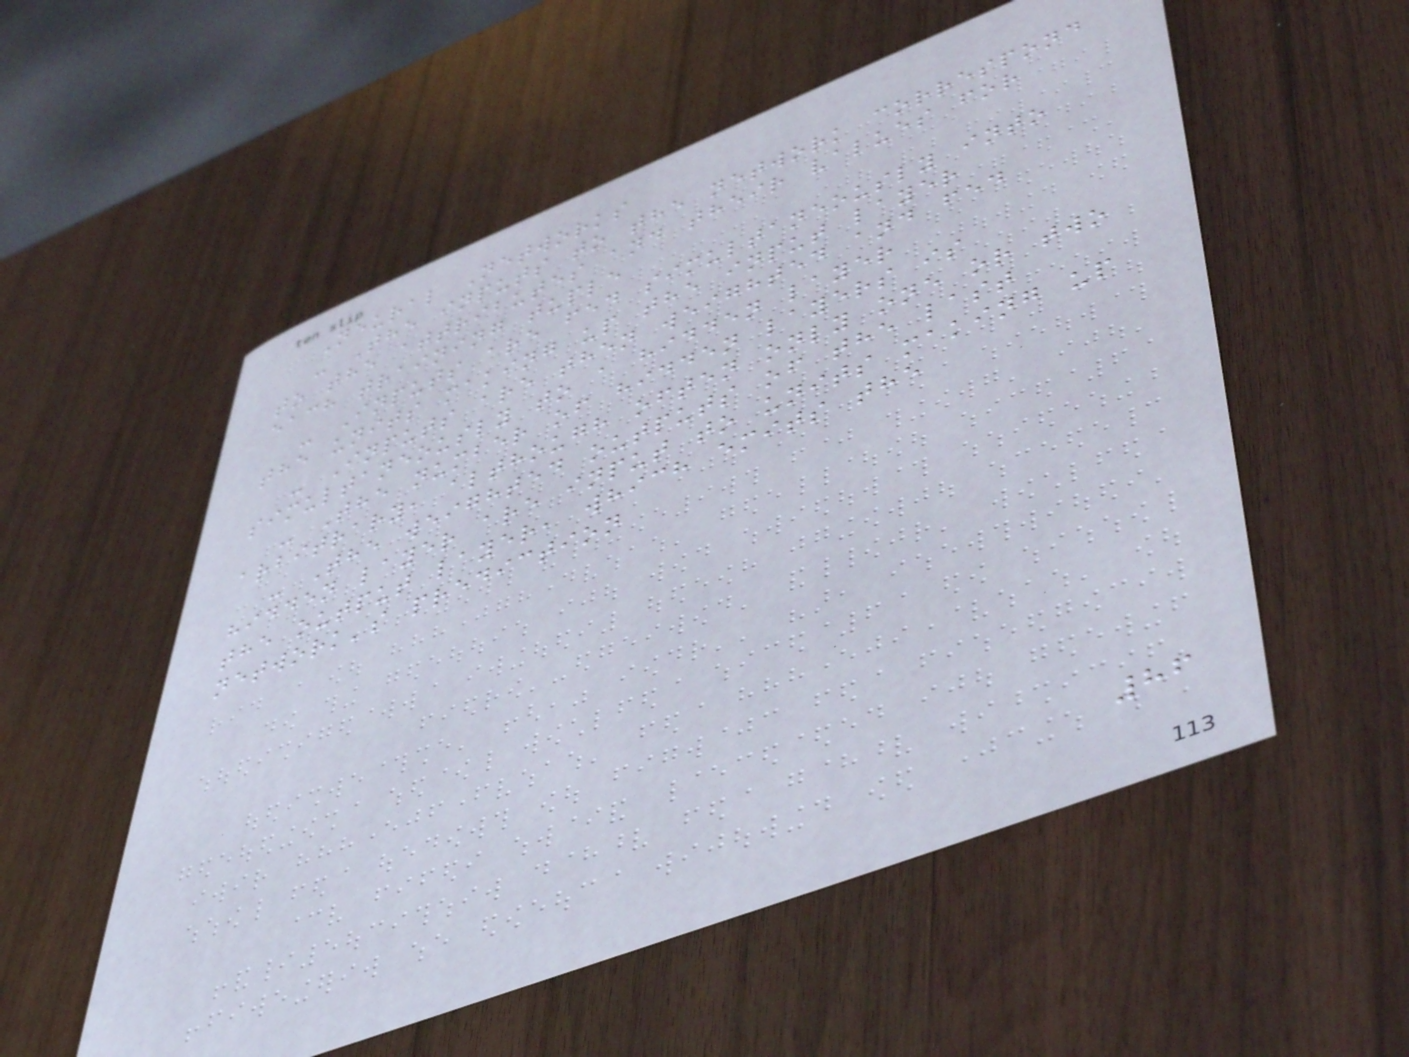Neural Networks
- The inputs to the network correspond
to the attributes and their values for
each training tuple
- Inputs are fed simultaneously into
the units making up the input layer
- Inputs are then weighted and fed
simultaneously to a hidden layer
- The number of hidden layers is
arbitrary, although often only one or two
- The weighted outputs of the last
hidden layer are input to units making up
the output layer, which emits the
network's prediction
86
